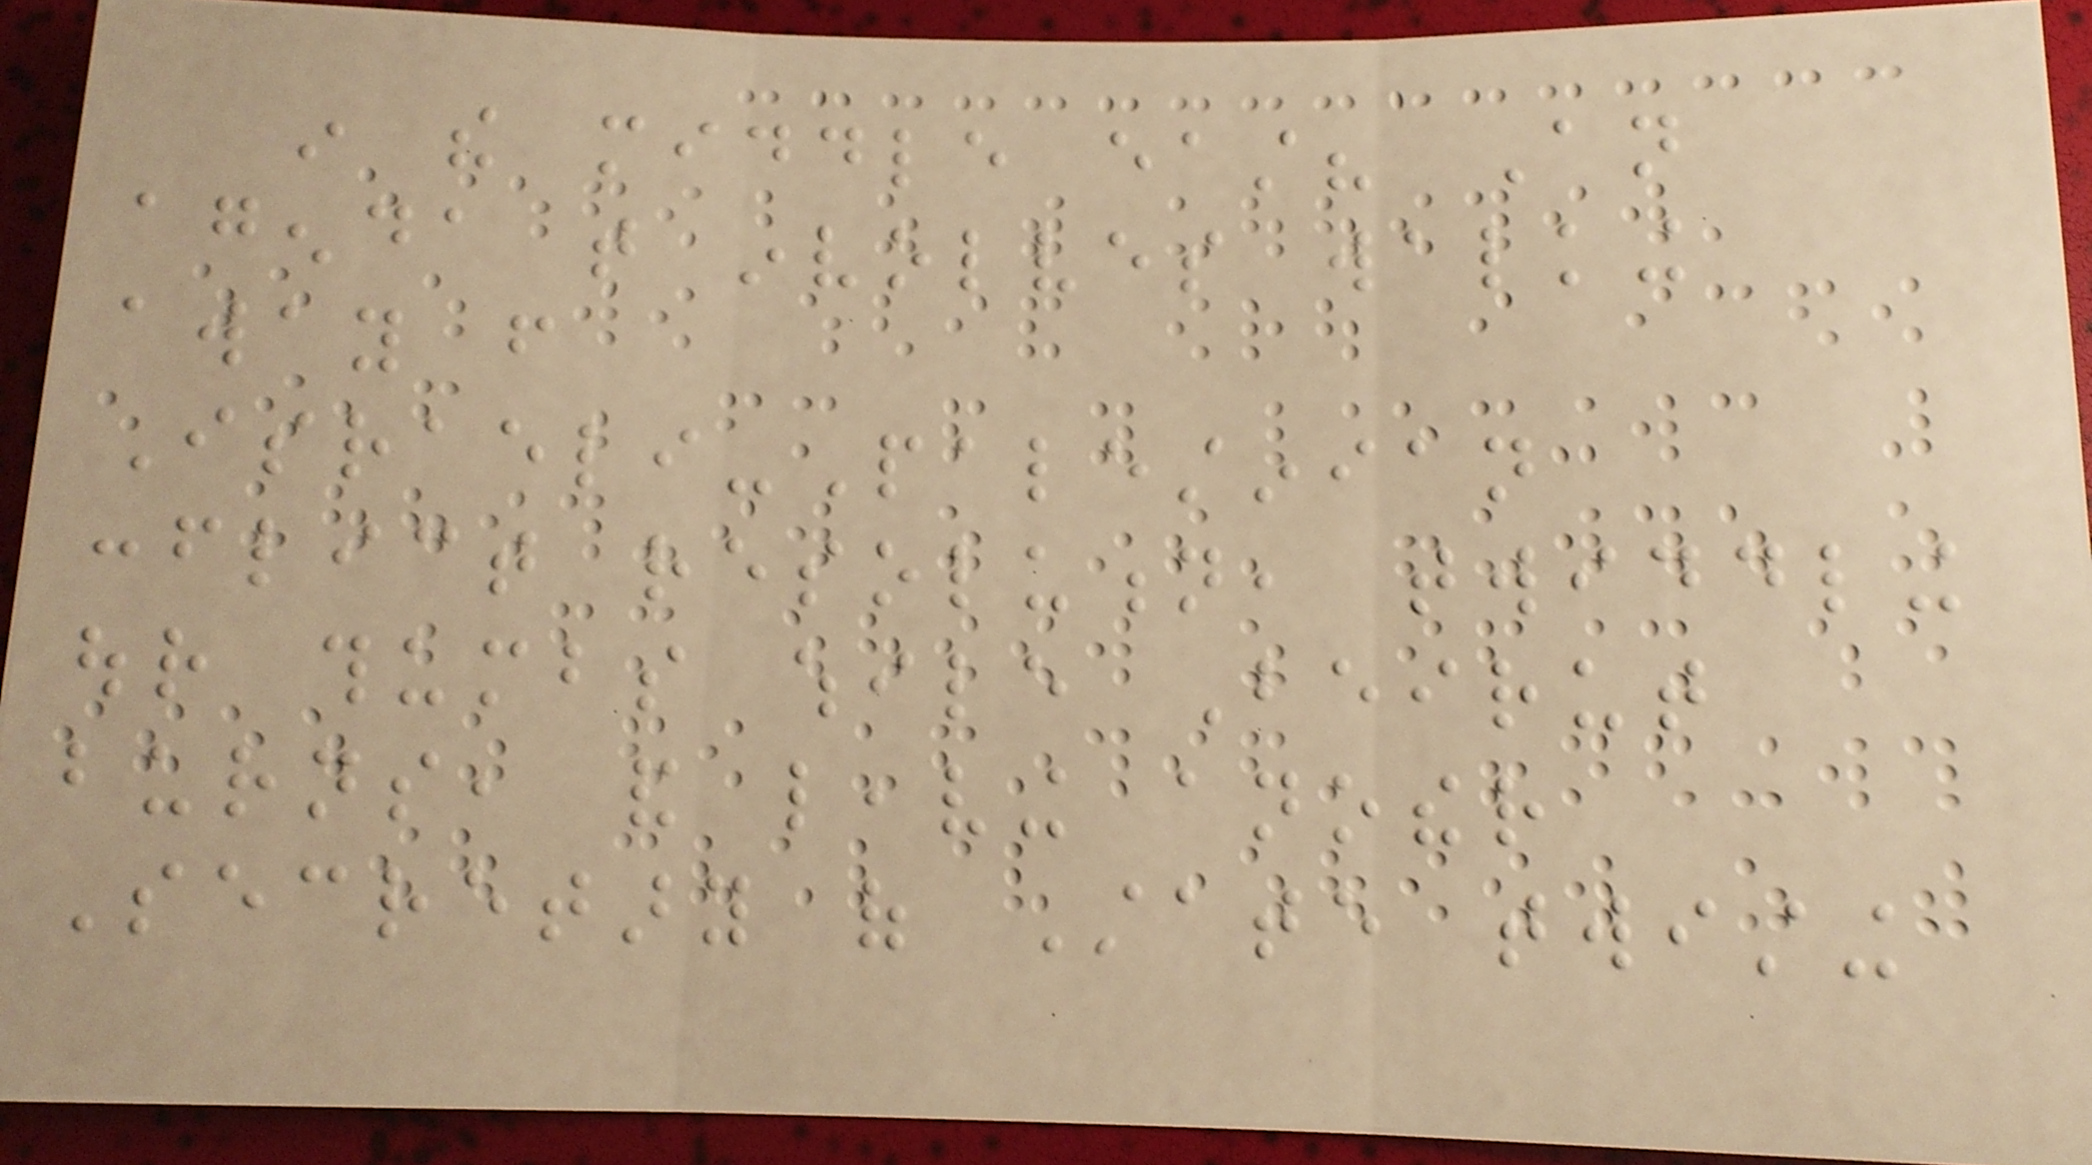in the middle east? An
agenda that involves walking
away from
Israeli-Palestinian
conflict resolution, twiddling
our thumbs while Beirut
burns, and leaving another
Secretary of State twisting
